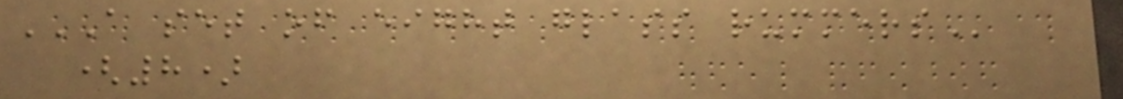A SET OF EIGHT GLASS RUMMERS
(8)
